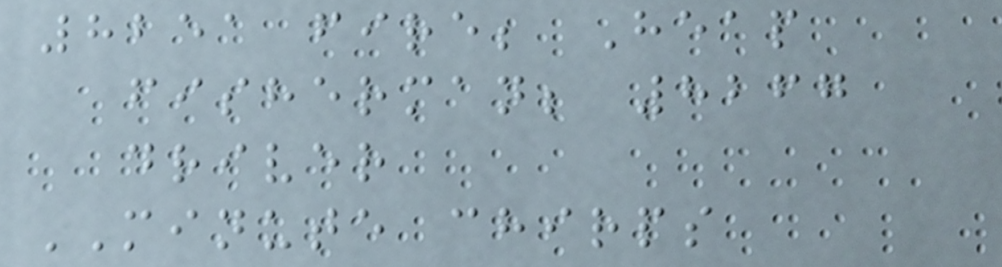8251 fire; Heap
fisherman; 8267
driver
MINUTE chirps
